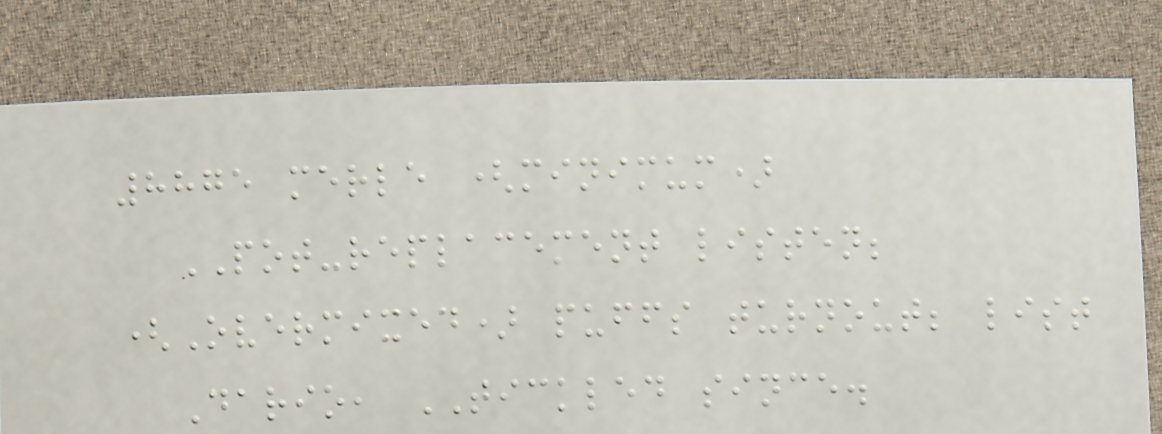8875 merle (minimum)
POT-replacement listen;
(Overmixed) puffs turnout; list
Dario, TICKLED since.
